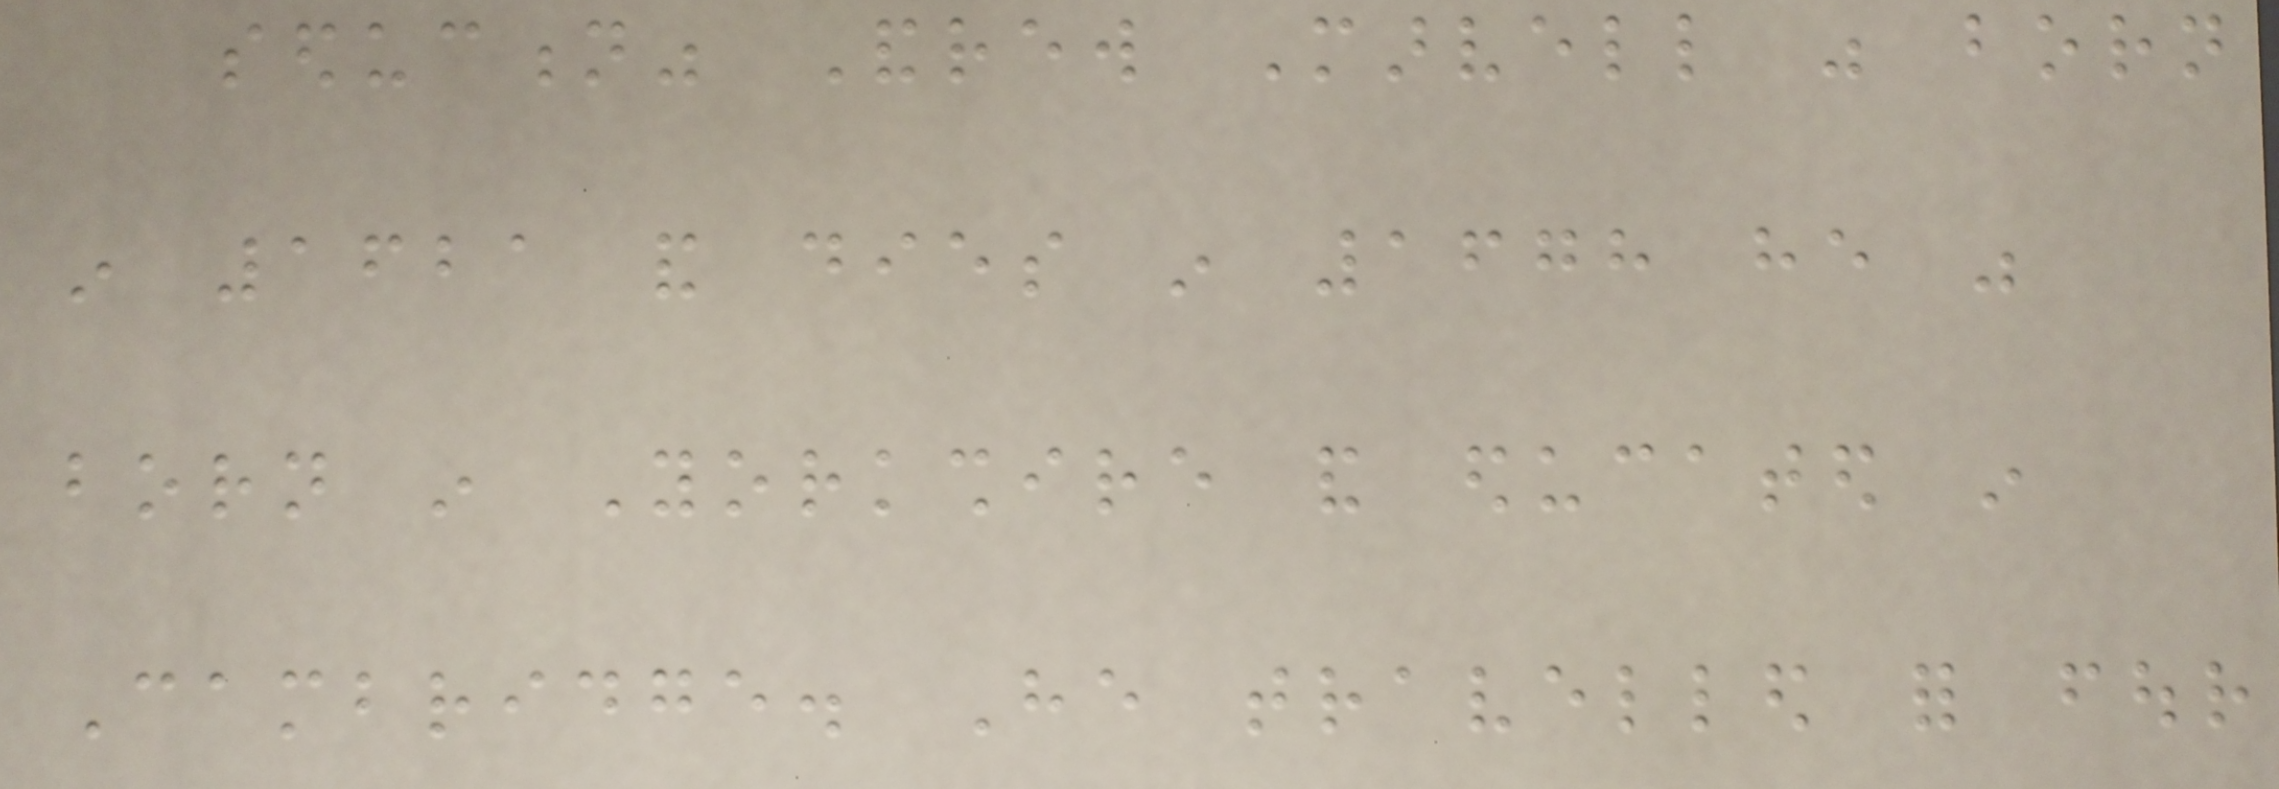seduction" Andrew Marvell was born
in 1621 and dies in 1678 he was
born in Yorkshire and educated in
Cambridge. He travelled for four
